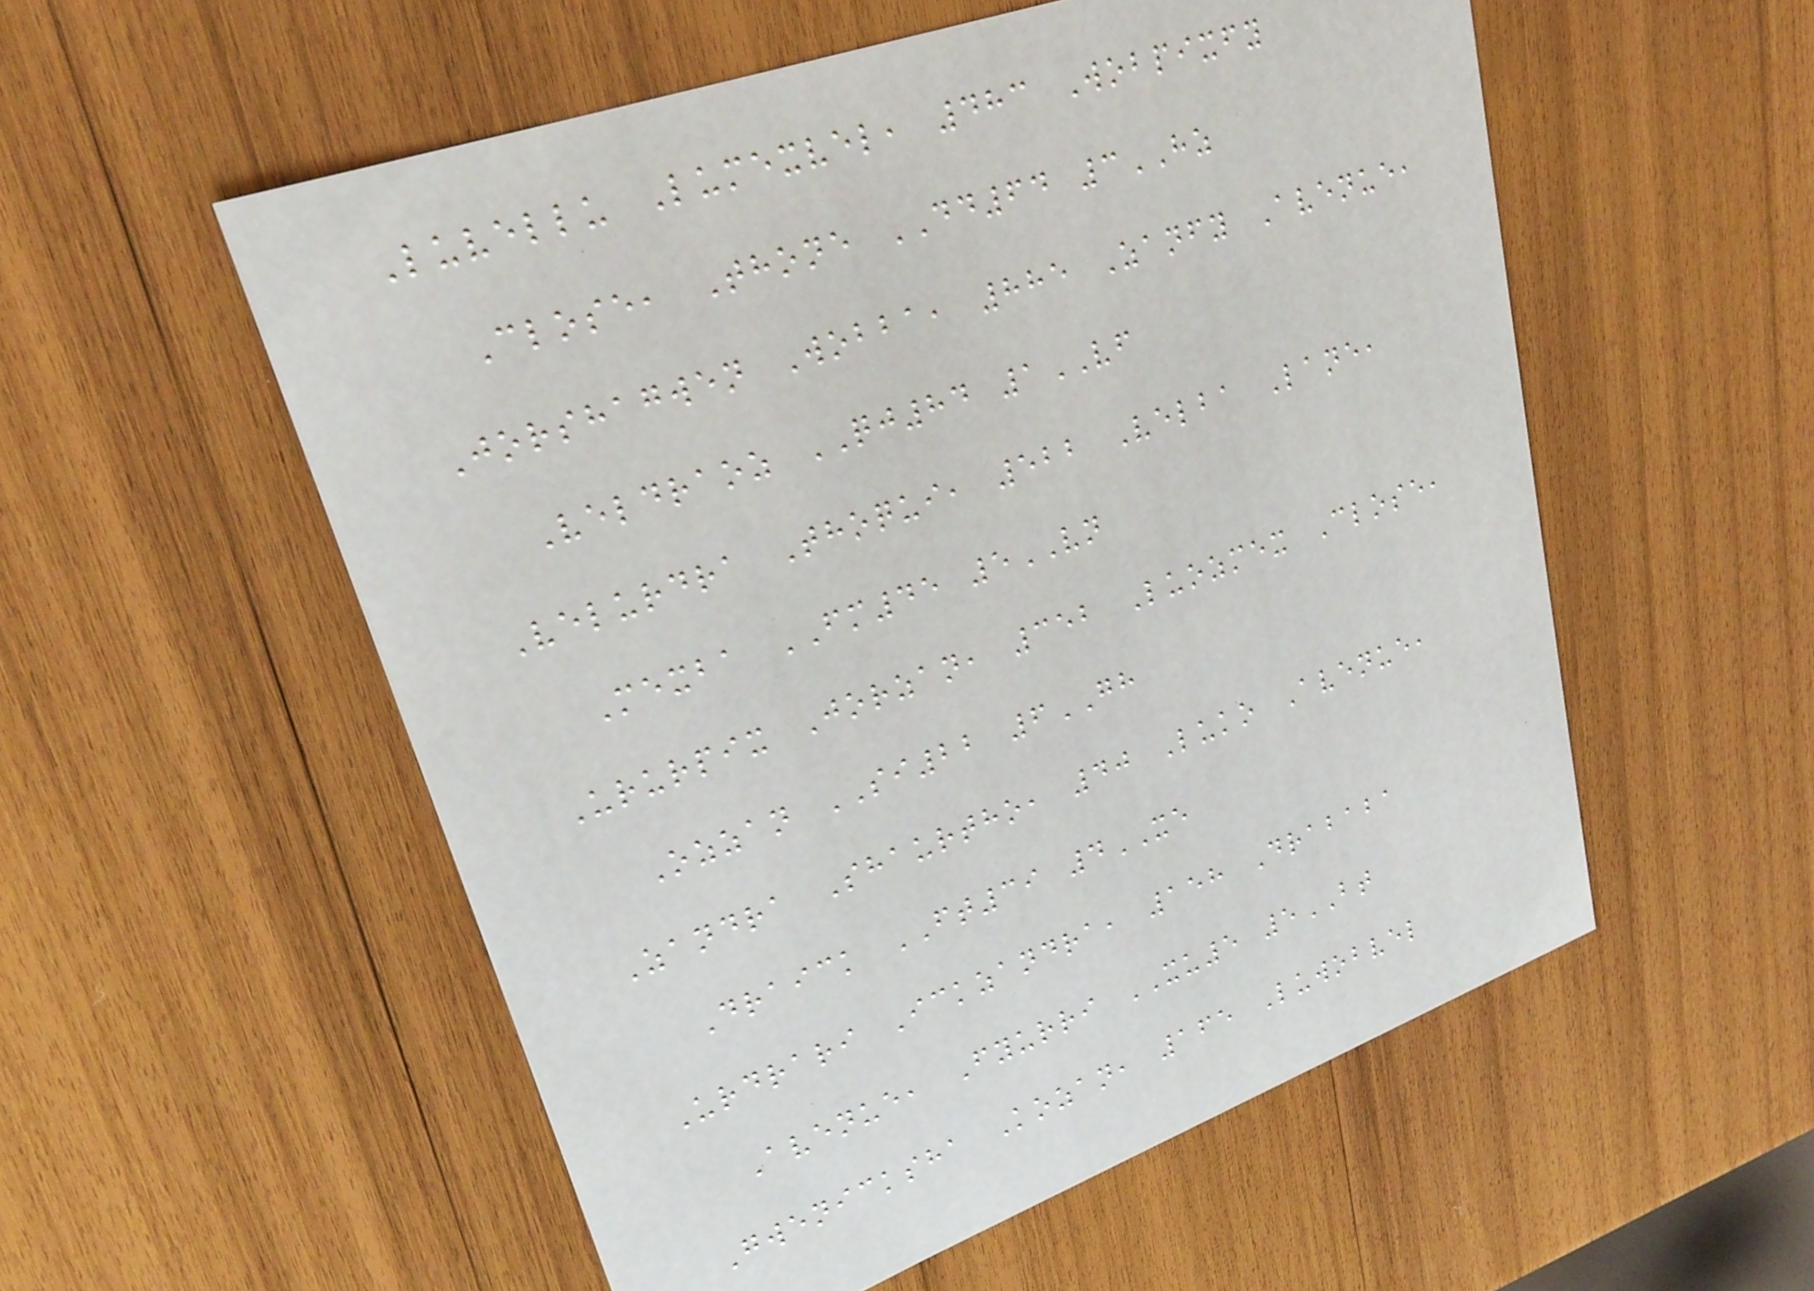Luvellu Lumexvel, 483 Wobpixfy
Close, Thone DD64 3HZ
Jorshagwen Wobba, 885 Zanfy Avenue,
Veldraoz QJ84 1VF
Velurdra Thoqui, 522 Velba Lane,
Mexba FM45 5VN
Ururpix Jorzan, 352 Luozmex Close,
Ozzan SI22 6GH
Zandra Shaurtho, 40 Luko Avenue,
Draick FT39 4XE
Urdrari Ickzandra, 158 Drababa
Avenue, Fyurri XU5 5BT
Gwenicksha Kozan, 165 Luwobvel
